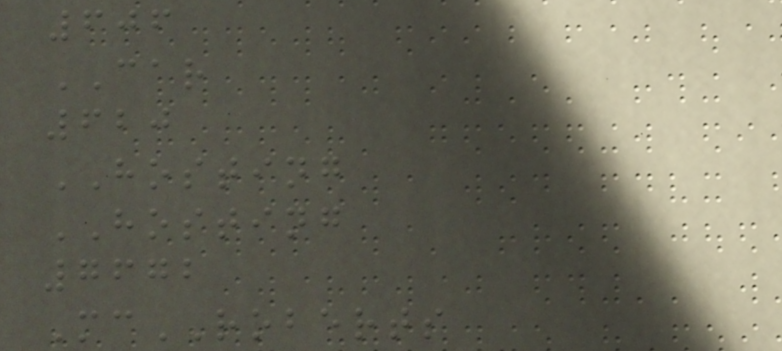606
CAR
620
HOSTING
HOSTING
7672
McROBERTS
